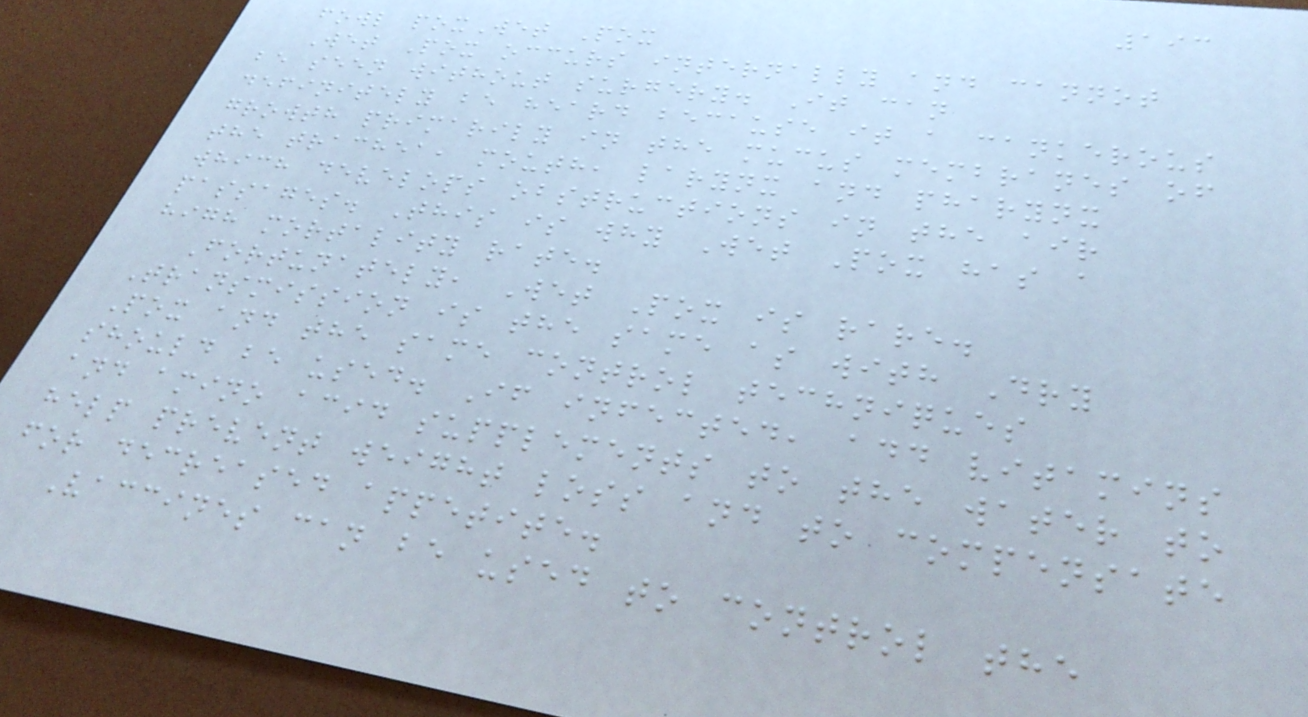193
fowl poxWet Pox
Wet Pox occurs internally and cannot
be seen without surgery. It can
definitely be heard because it a cankerous
growth primarily in the mucus membranes of
the trachea, mouth, larynx and pharynx
which develops obstructions in the air
passages. This is why Wet Pox has a
high mortality rate.
Fortunately, Wet Pox is rare.
Transmission is the same as with Dry
Pox and the same control techniques
should be used. If infected, add vitamins
and amino acid supplements to the water to
help prevent weight loss and to compensate
for decreased appetite.
Vaccines can be used to control the
